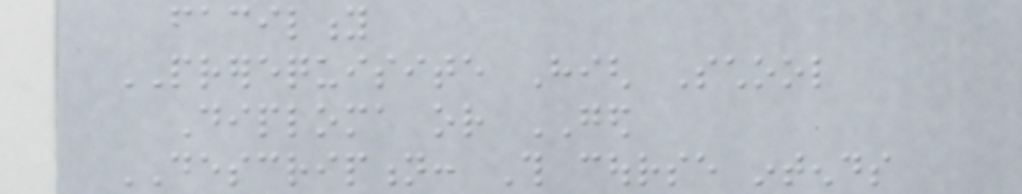facility
PREREQUISITE High School
Diploma or GED
DESCRIPTION: This course intends
